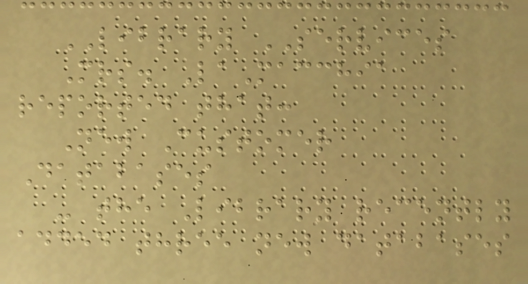LIBRARY SERVICES
Mrs. LaMacchia
reported that:
New Customer
Databases
- the Library recently
added three new databases
